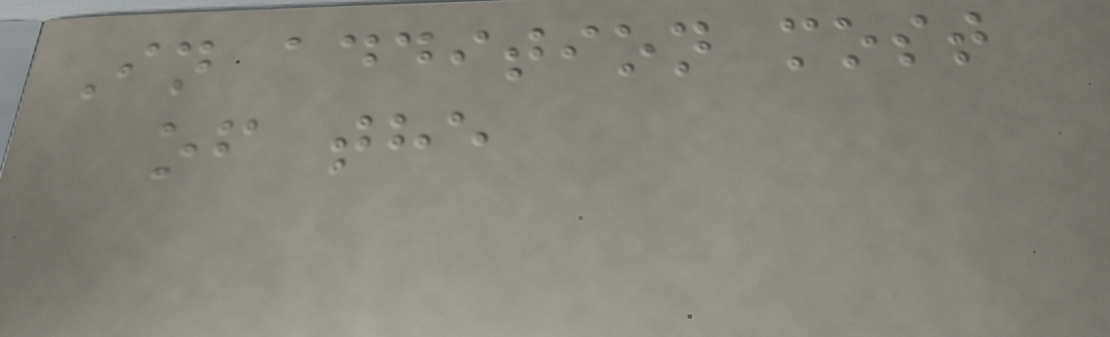In addition most
of the
